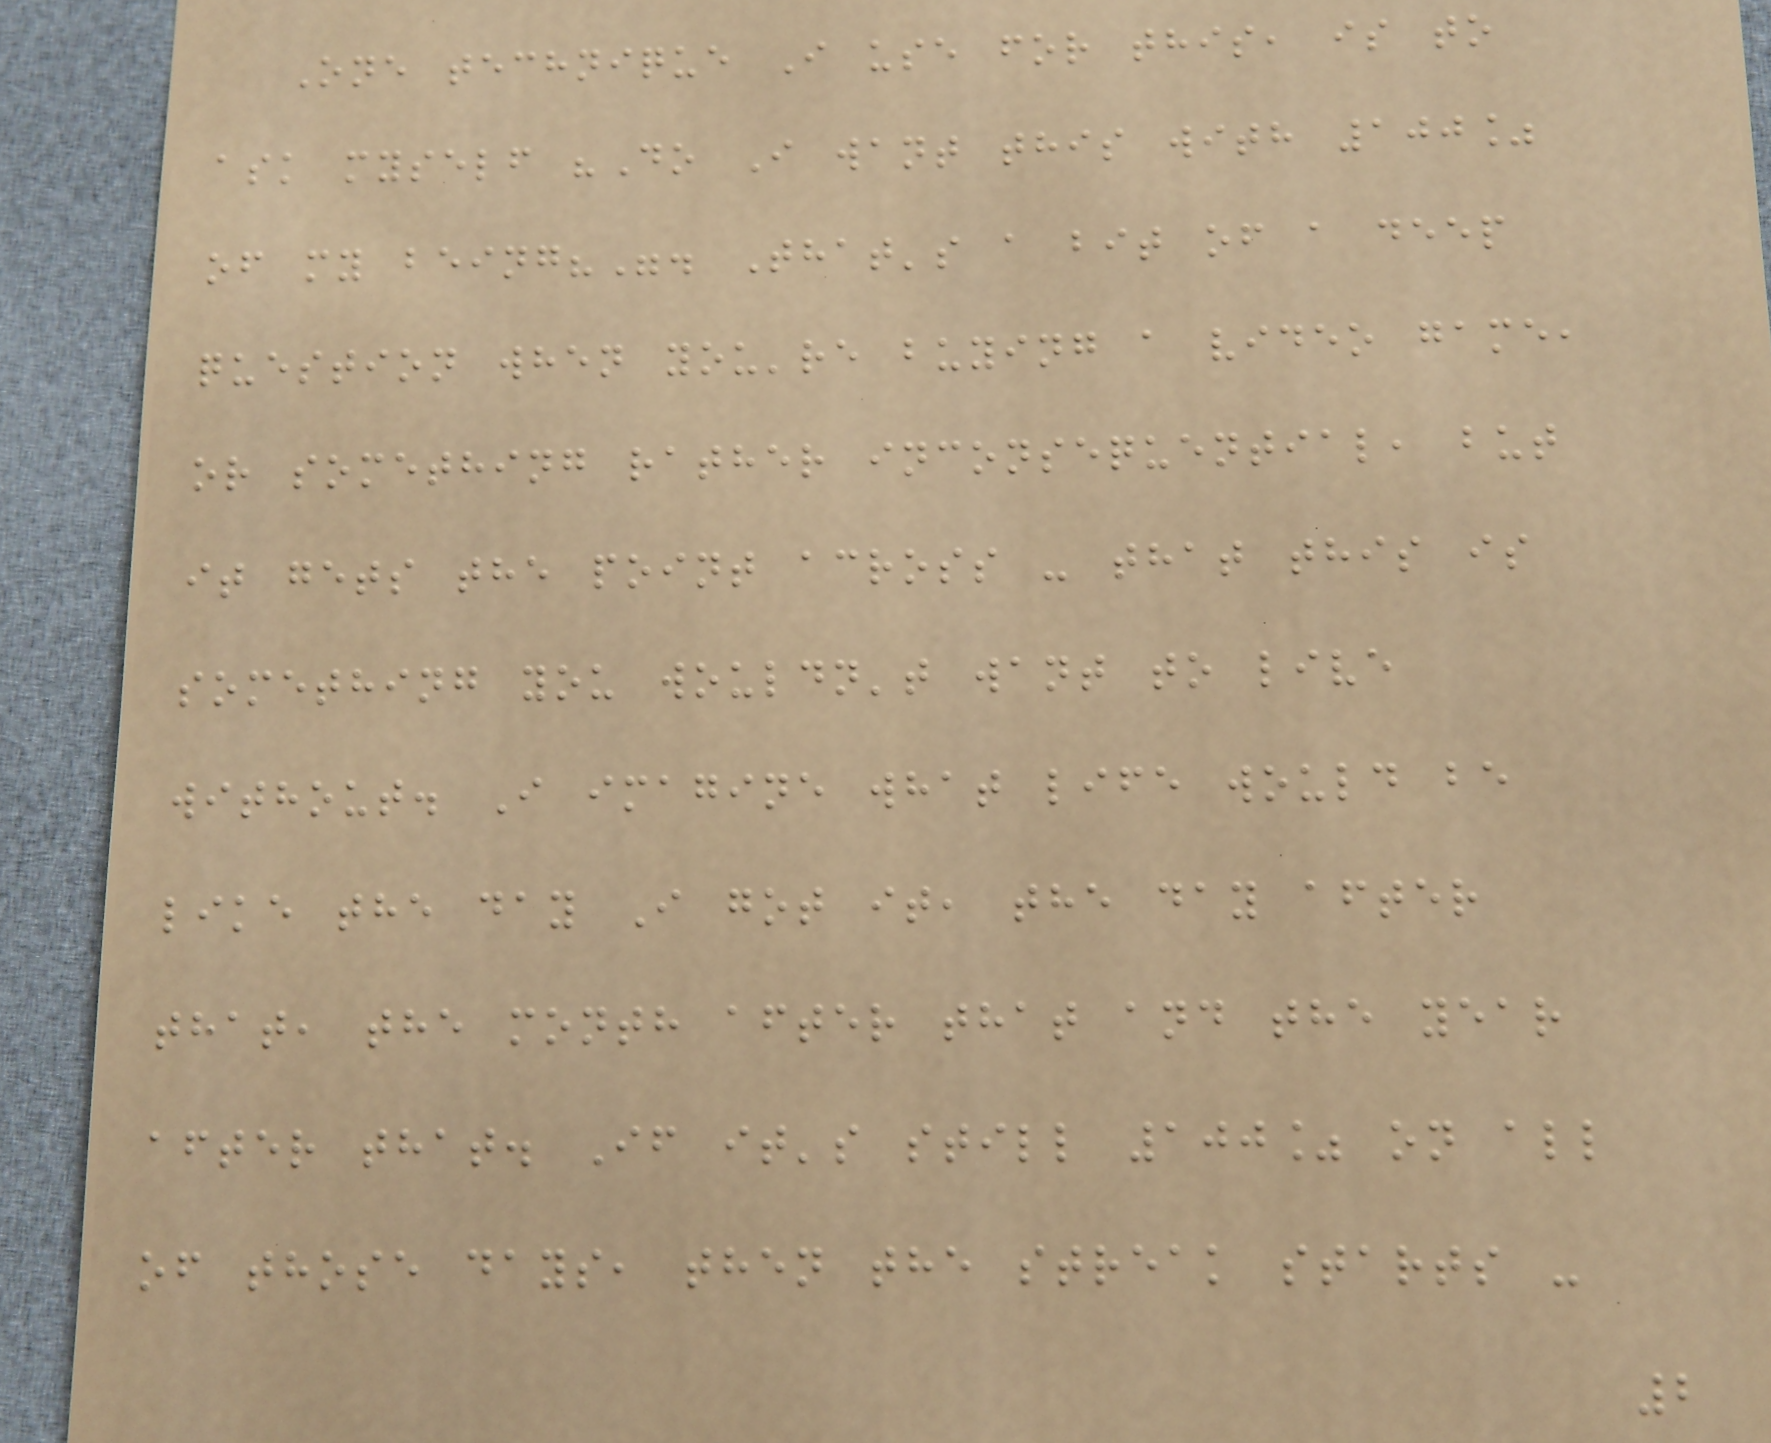One technique I use for this, is to
ask myself "Do I want this with 100%
of my being?". That's a bit of a deep
question when you're buying a video game,
or something rather inconsequential, but
it gets the point across - that this is
something you wouldn't want to live
without. I imagine what life would be
like the day I got it, the day after
that, the month after that and the year
after that. If it's still 100% on all
of those days, then the streak starts -
2
